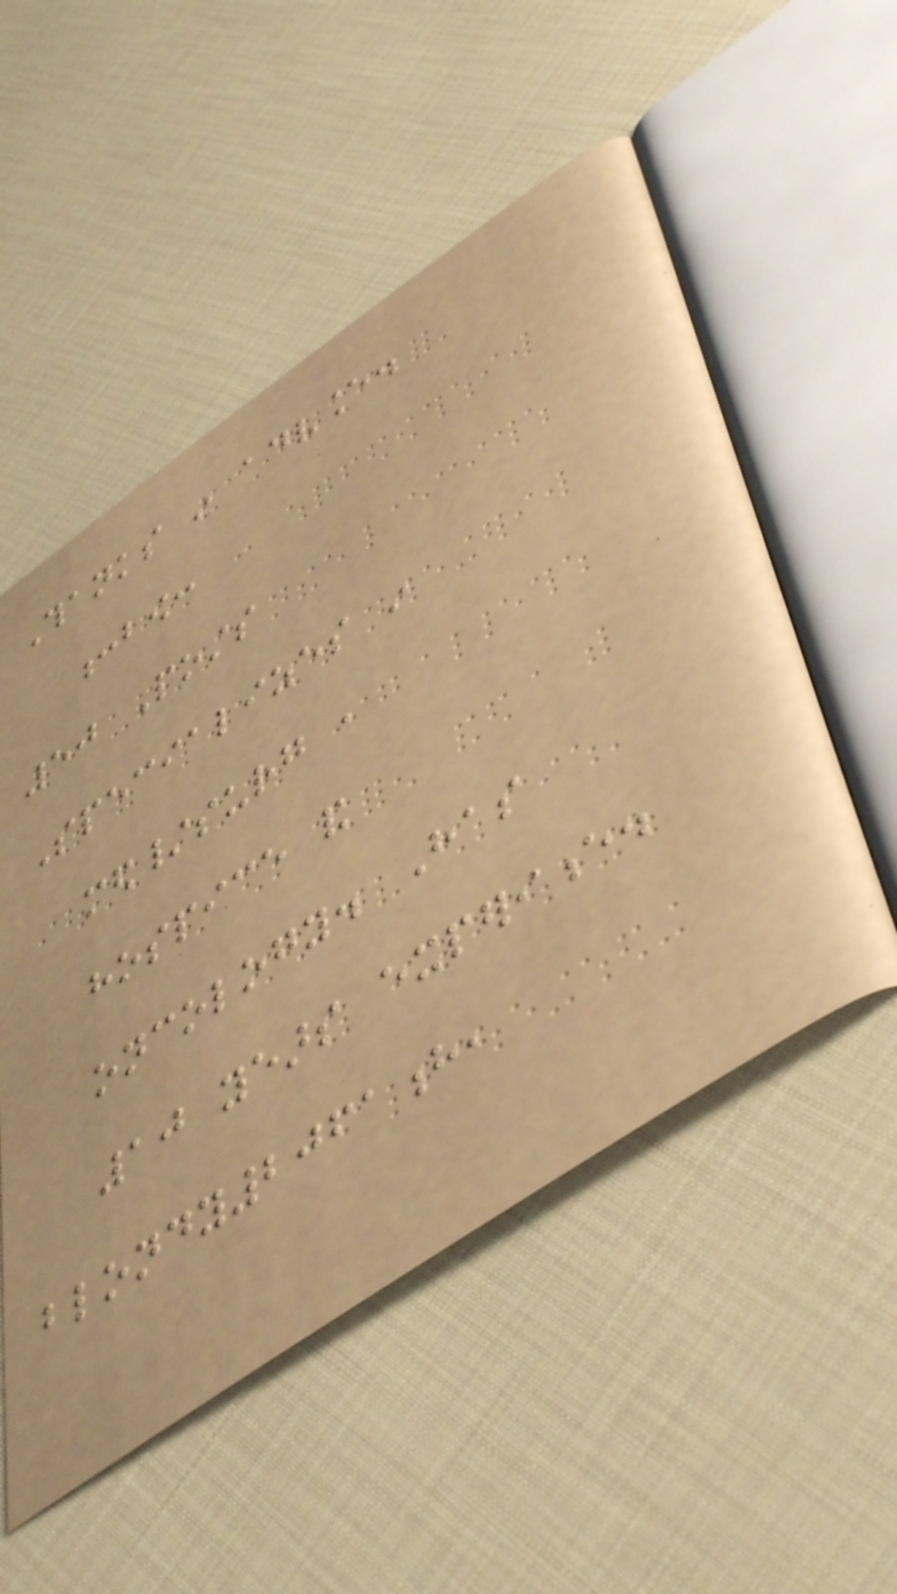Thanks in advance.
:bow:
50 Posts
Specializes in
med/surg ,
hospice and
oncology. Has
10 years experience.
blondy2061h,
